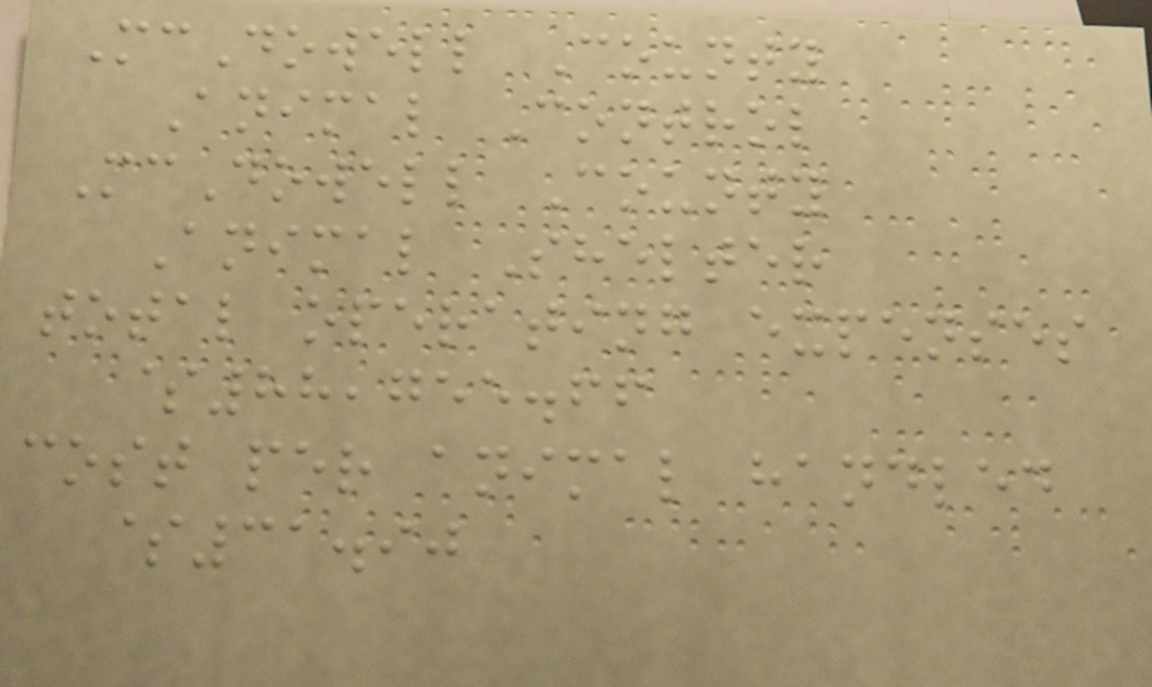McDowell County
Animal Control
McDowell County
Animal Shelter
total operating expenses
$88,755.66
cost per animal handled
$31.90
